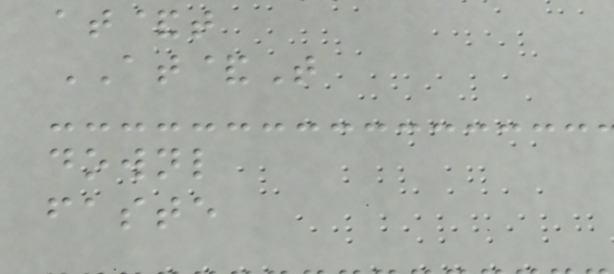at&t
AT&T
downl
faste
